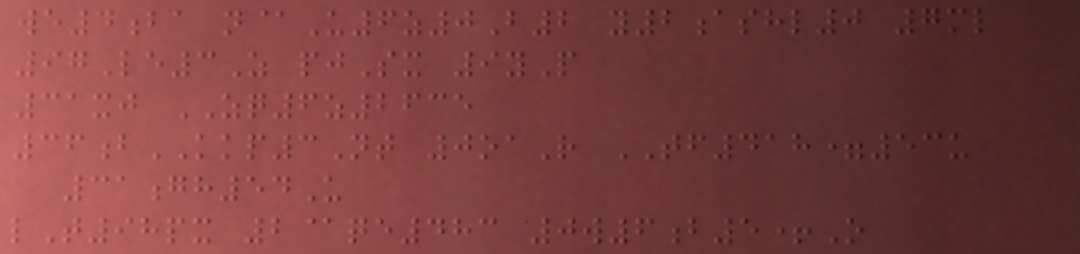we4ba n@U6z0B2 y2ashl0 7ml
97Le3Z pjSx 9yP
31xj ZQ6z2635
36bKKP3Nt 0oaR TF418=53u
31gh54U
lT98px 2@qe483 0w6b5+O
